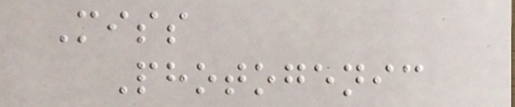Miss
Photogenic
